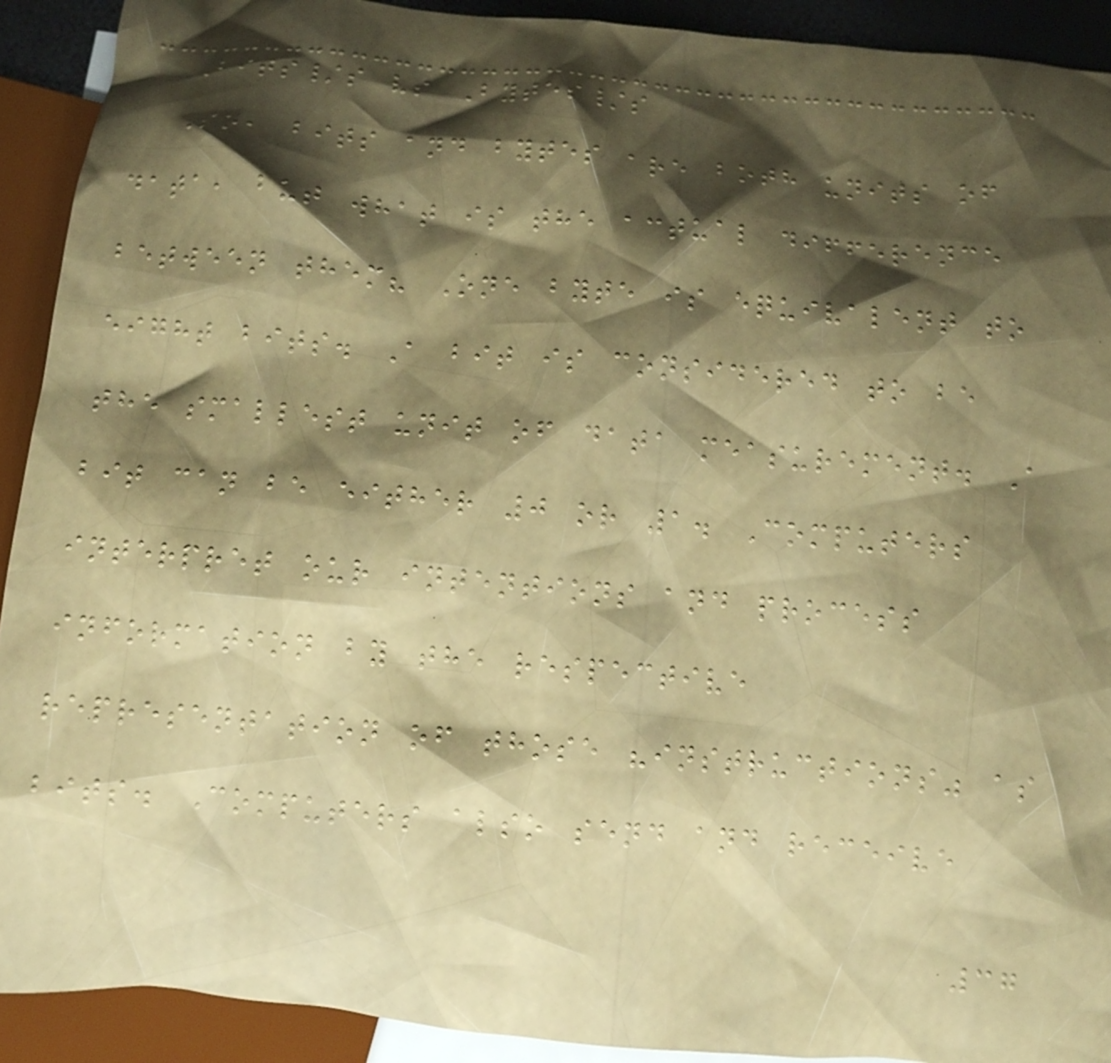Bits/s vs Bytes/s
So, bits and bytes are both units of
data, but what is the actual difference
between them? One byte is equivalent to
eight bits. A bit is considered to be
the smallest unit of data measurement. A
bit can be either 0 or 1. Computers
interpret our intentions and process
information by the respective
representation of those "instructions" as
bits. Computers also send and receive
37
